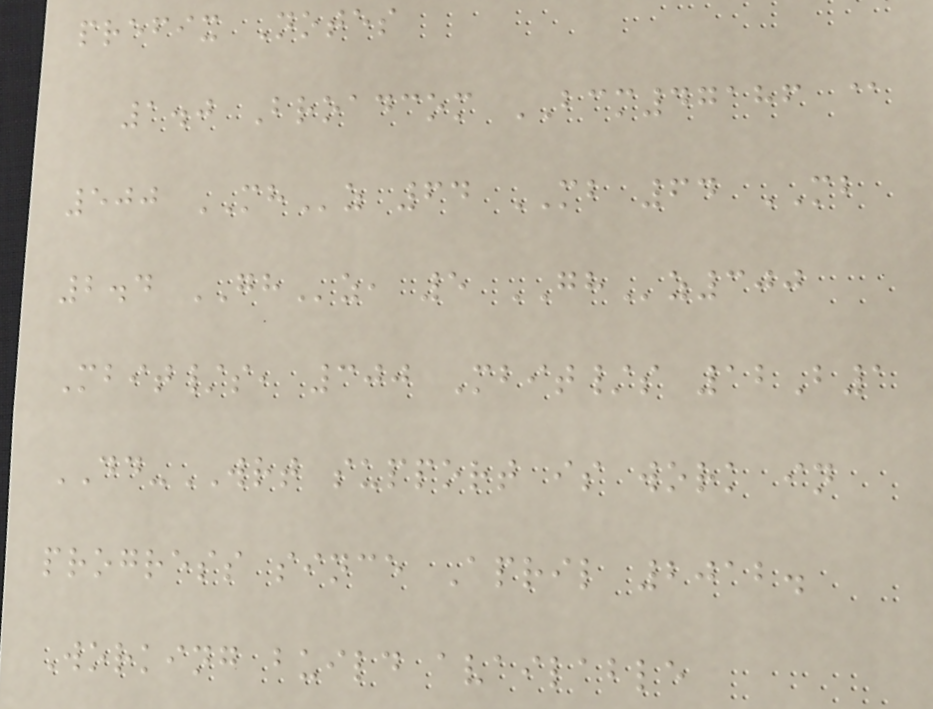prefix Notes
1.0 Broadcom BCM47186 @
500 MHz 64 MB 64 MB
2.4 GHz, 5 GHz300
Mbit/s, 300 Mbit/s 12B1
DD-WRT support is work in
progress since April 2012.
Working build available
